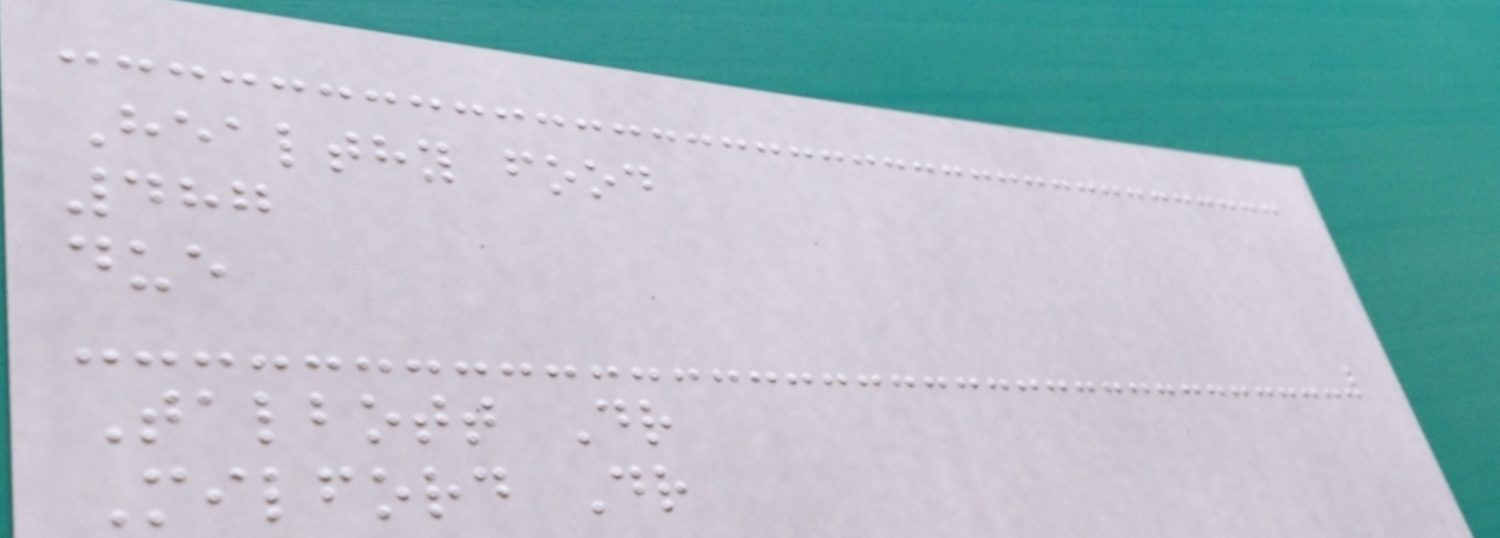Healthy food
487
due
Talbott Dr
Milford Dr
